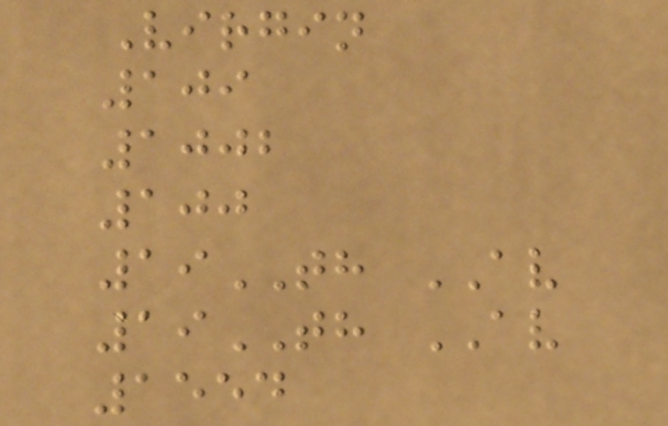Virgin
109
1002
100
19TH AV
19TH AV
1554
